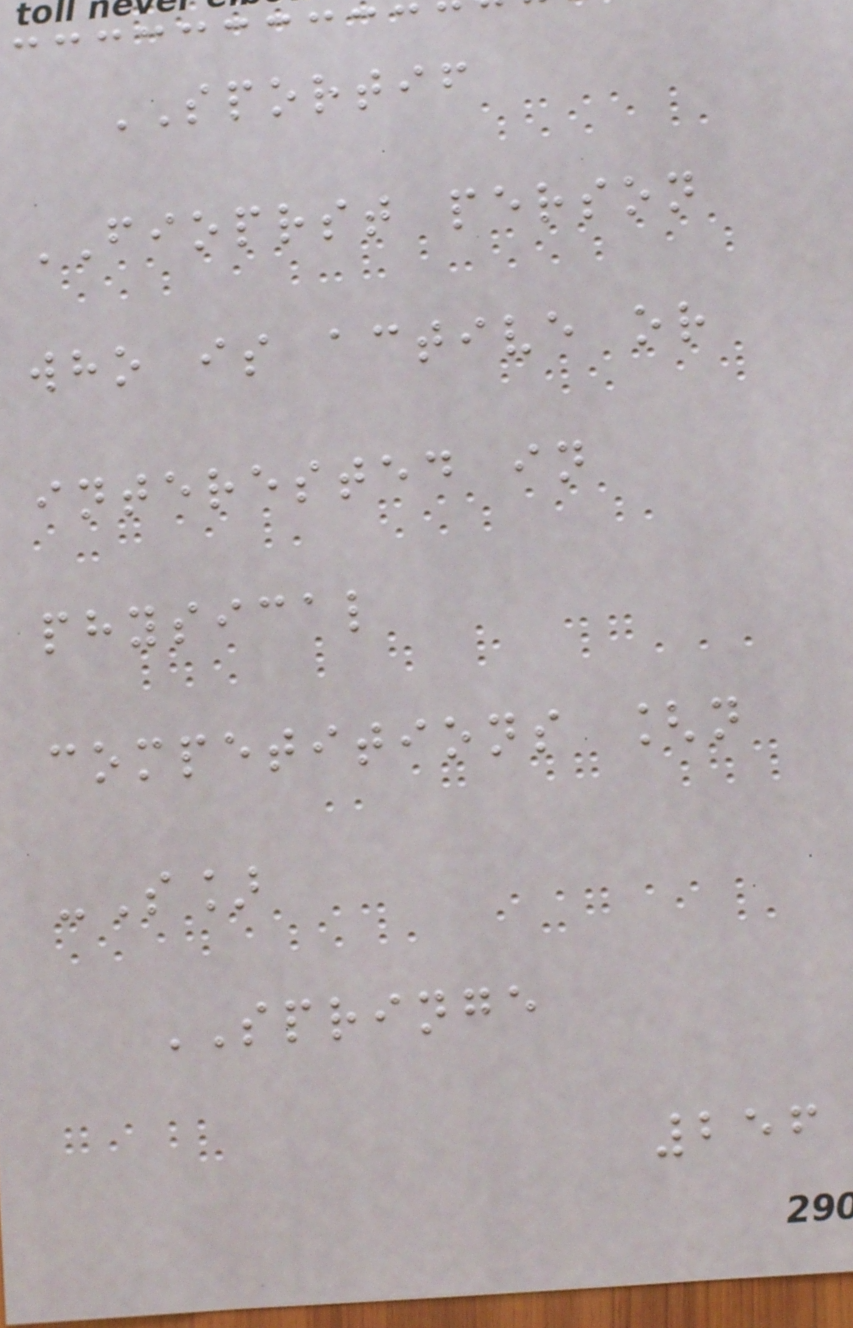SPORTIF
FIOPRST person
who is active or
interested in
physical
competitions [n
-S]
SPRINGE
256
